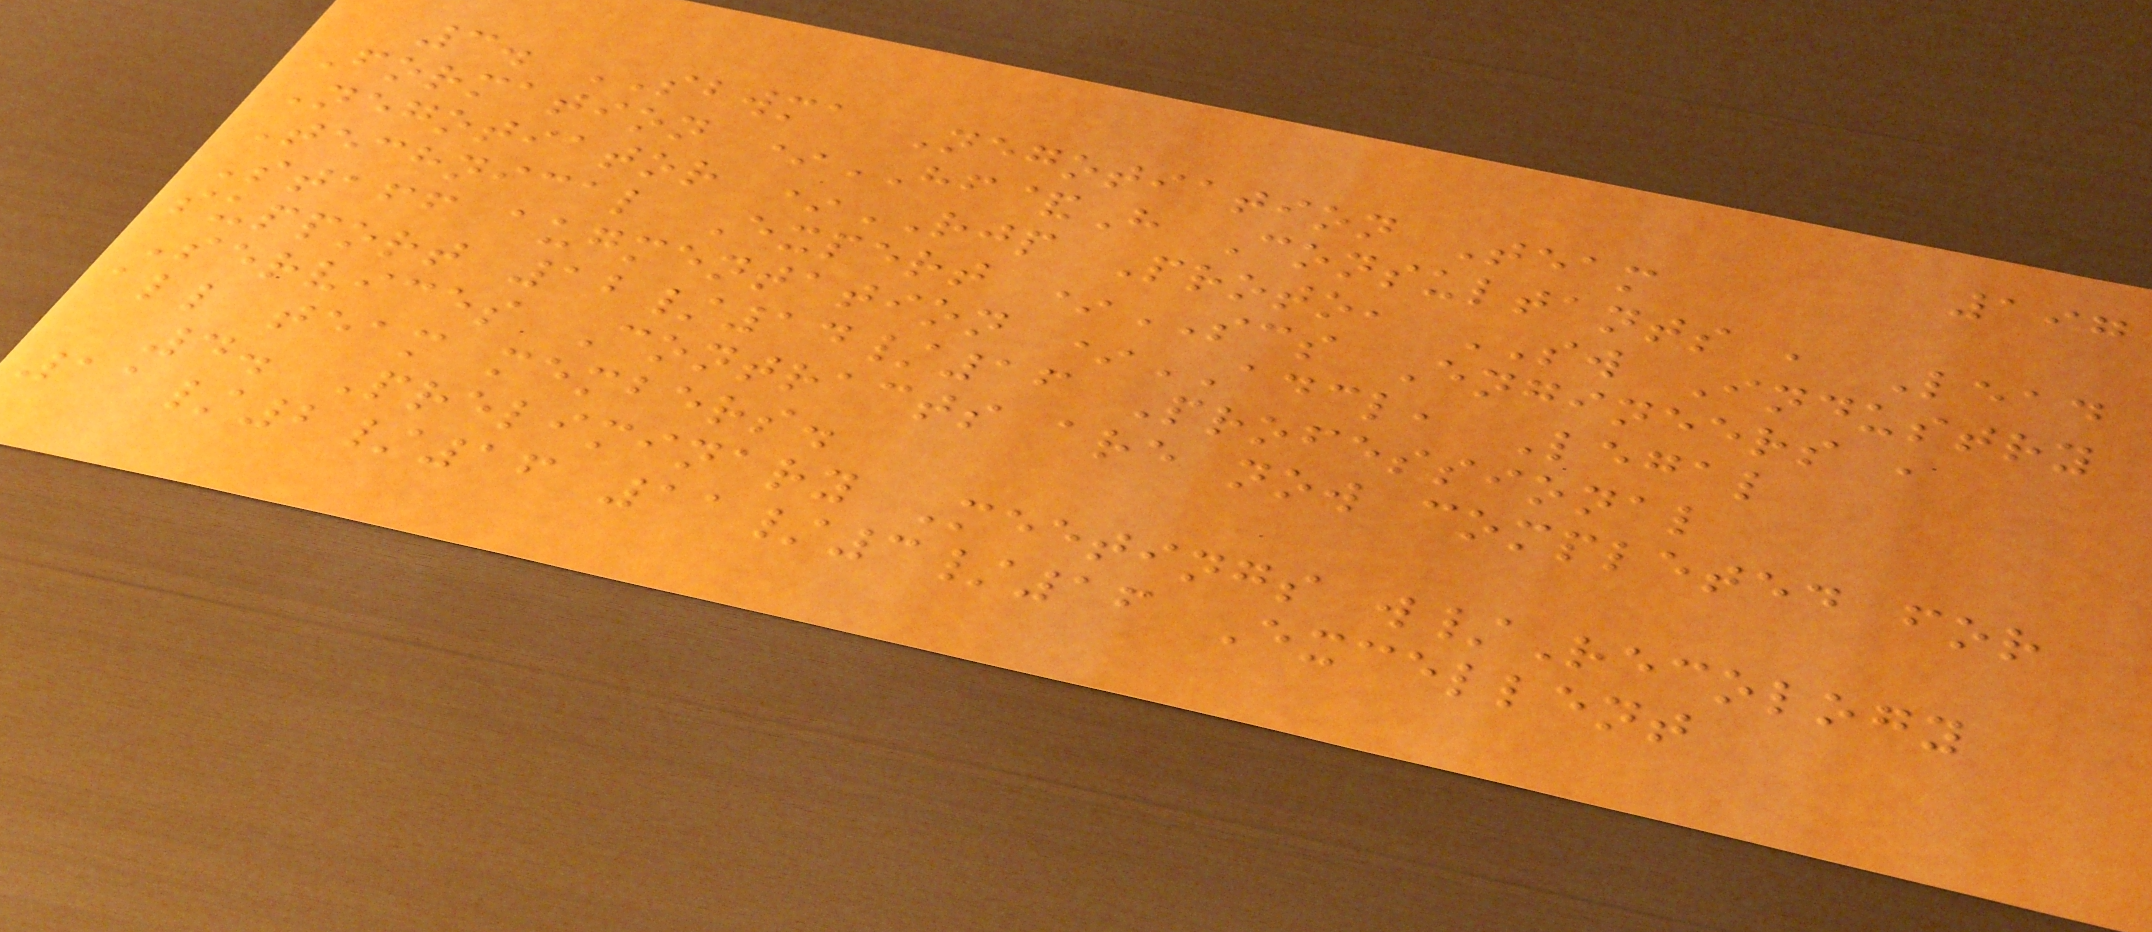197
3. SBWMA Negotiation Team
Formation *HF&H Consultants , Lead
Negotiator *RJP Proto, SW Industry
Technical Expert *SCS Engineers ,
Staff augmentation *ADCL, Legal
support 12/14/16 Professional
Services Contracts are now completed for
all team members.
4. Preliminary Meetings w/Recology
11/2/16 11/3/16 Excellent
